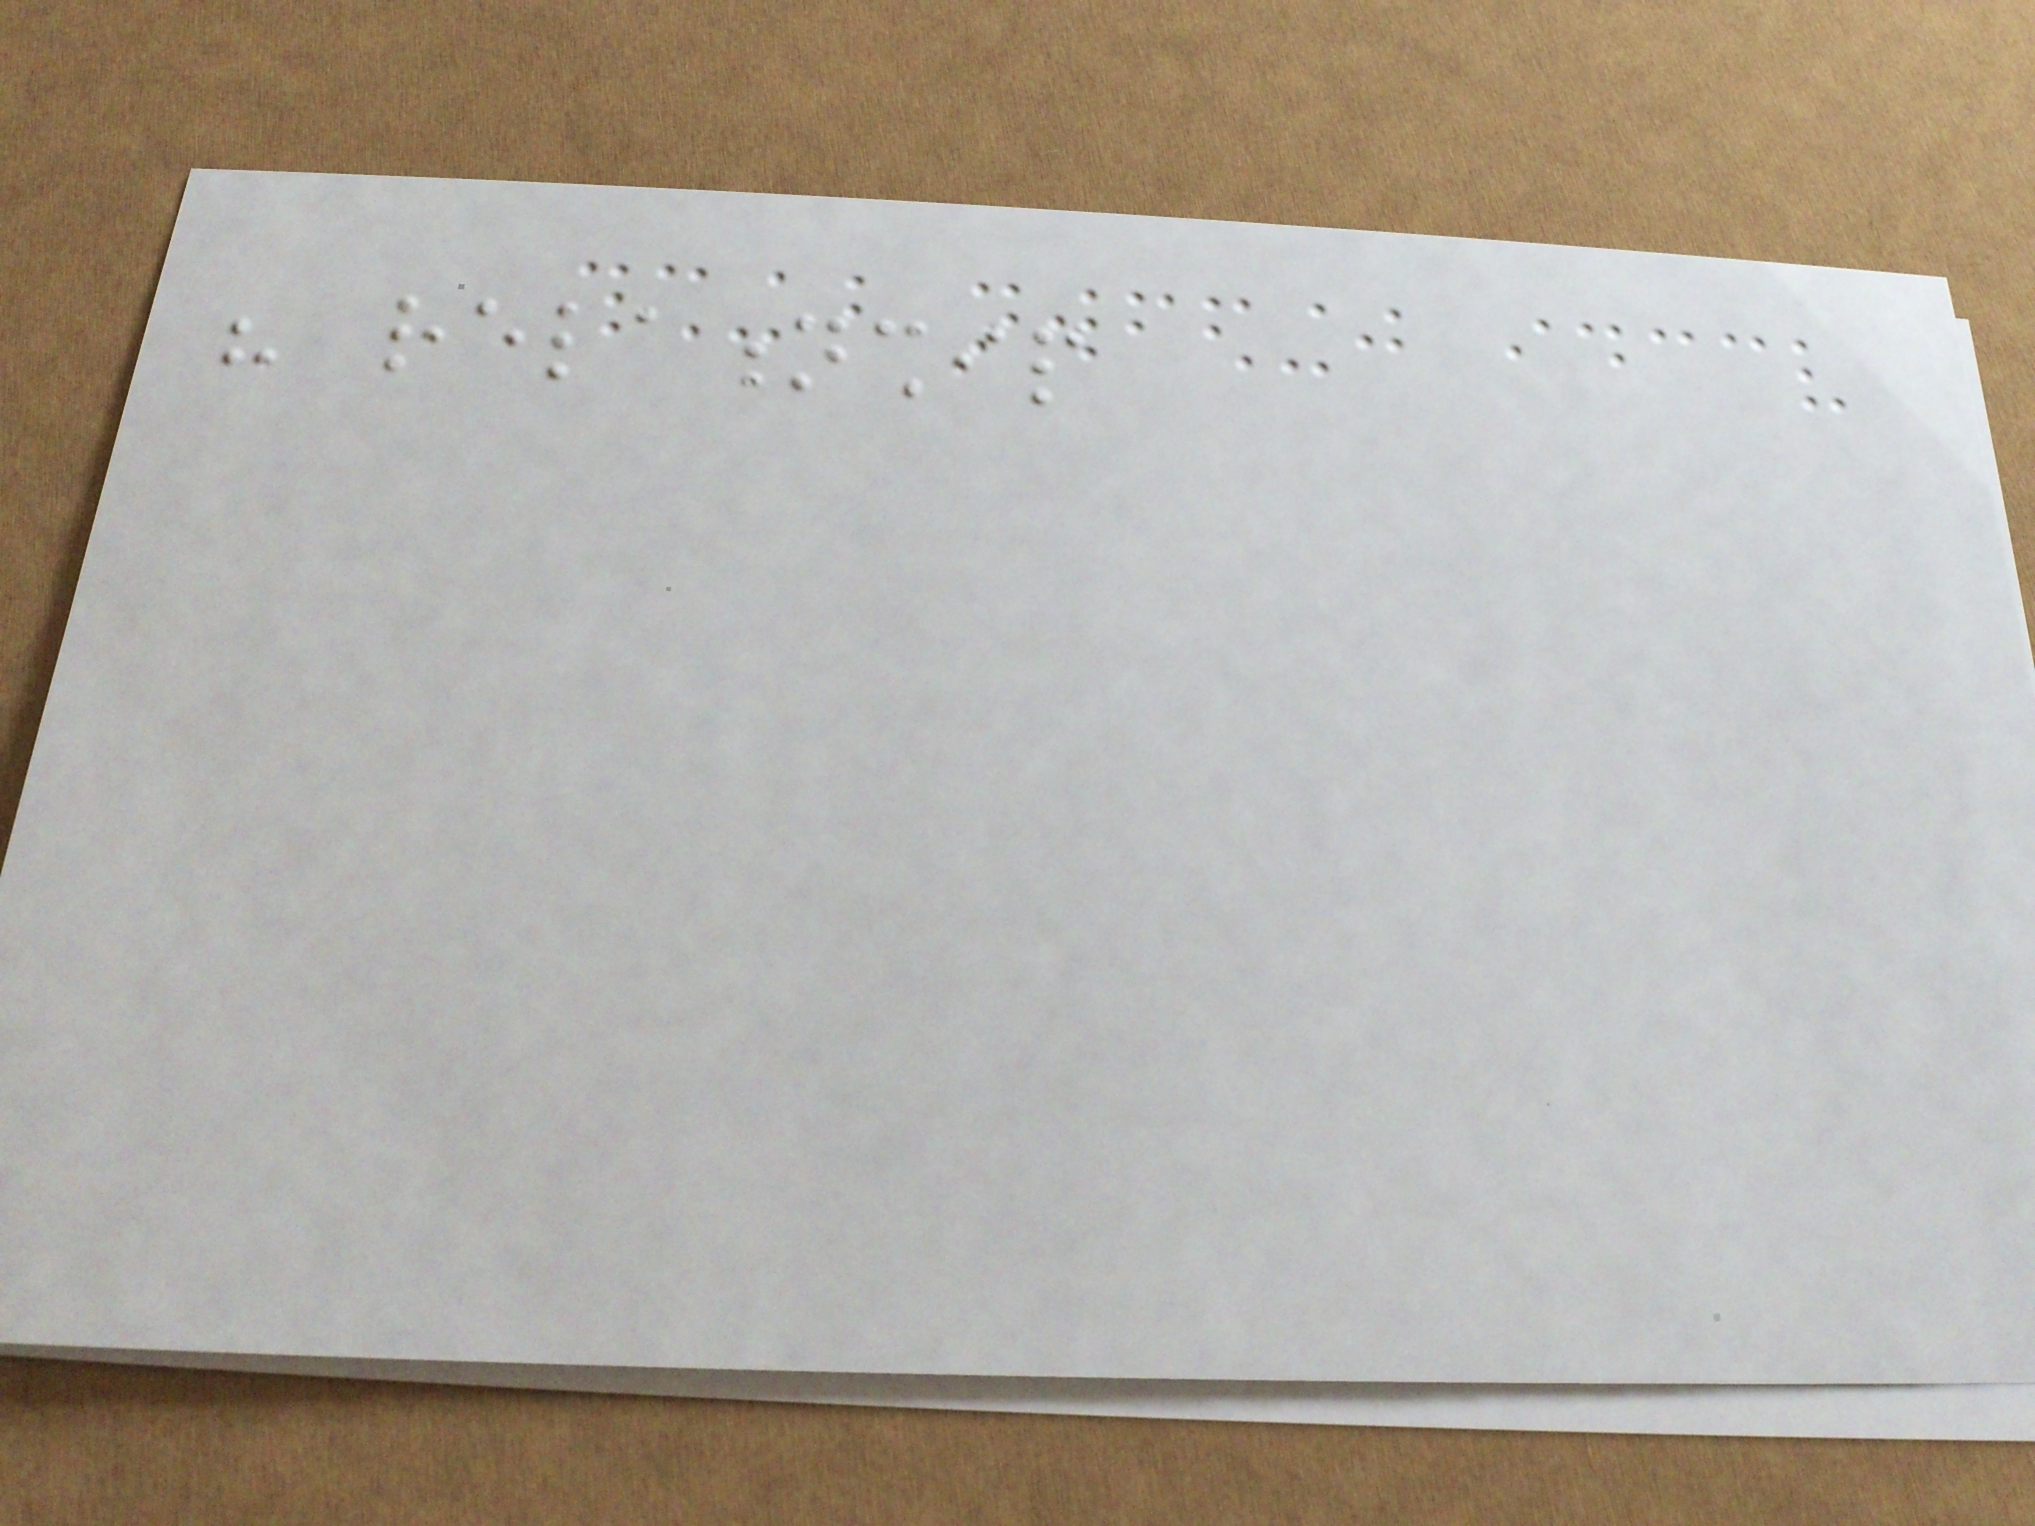his relationship
